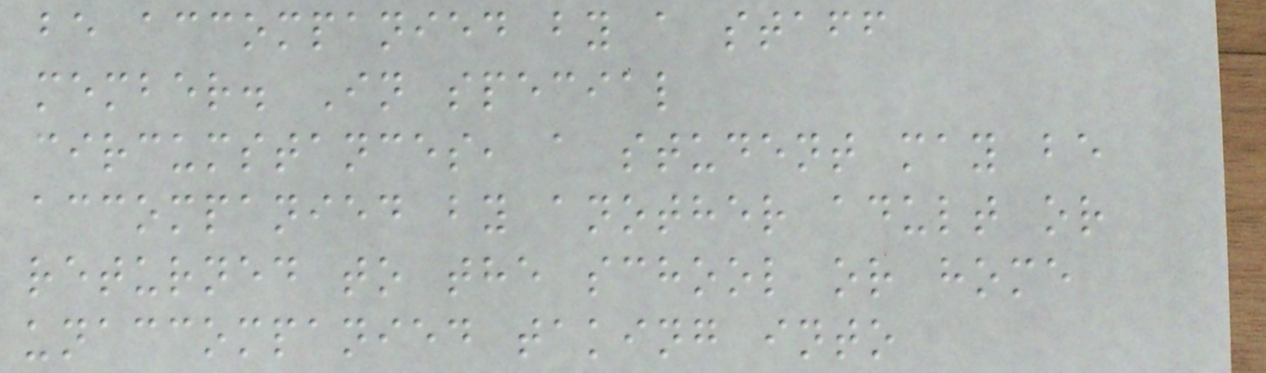be accompanied by a staff
member. In special
circumstances, a student may be
accompanied by another adult or
returned to the school or home
unaccompanied taking into
